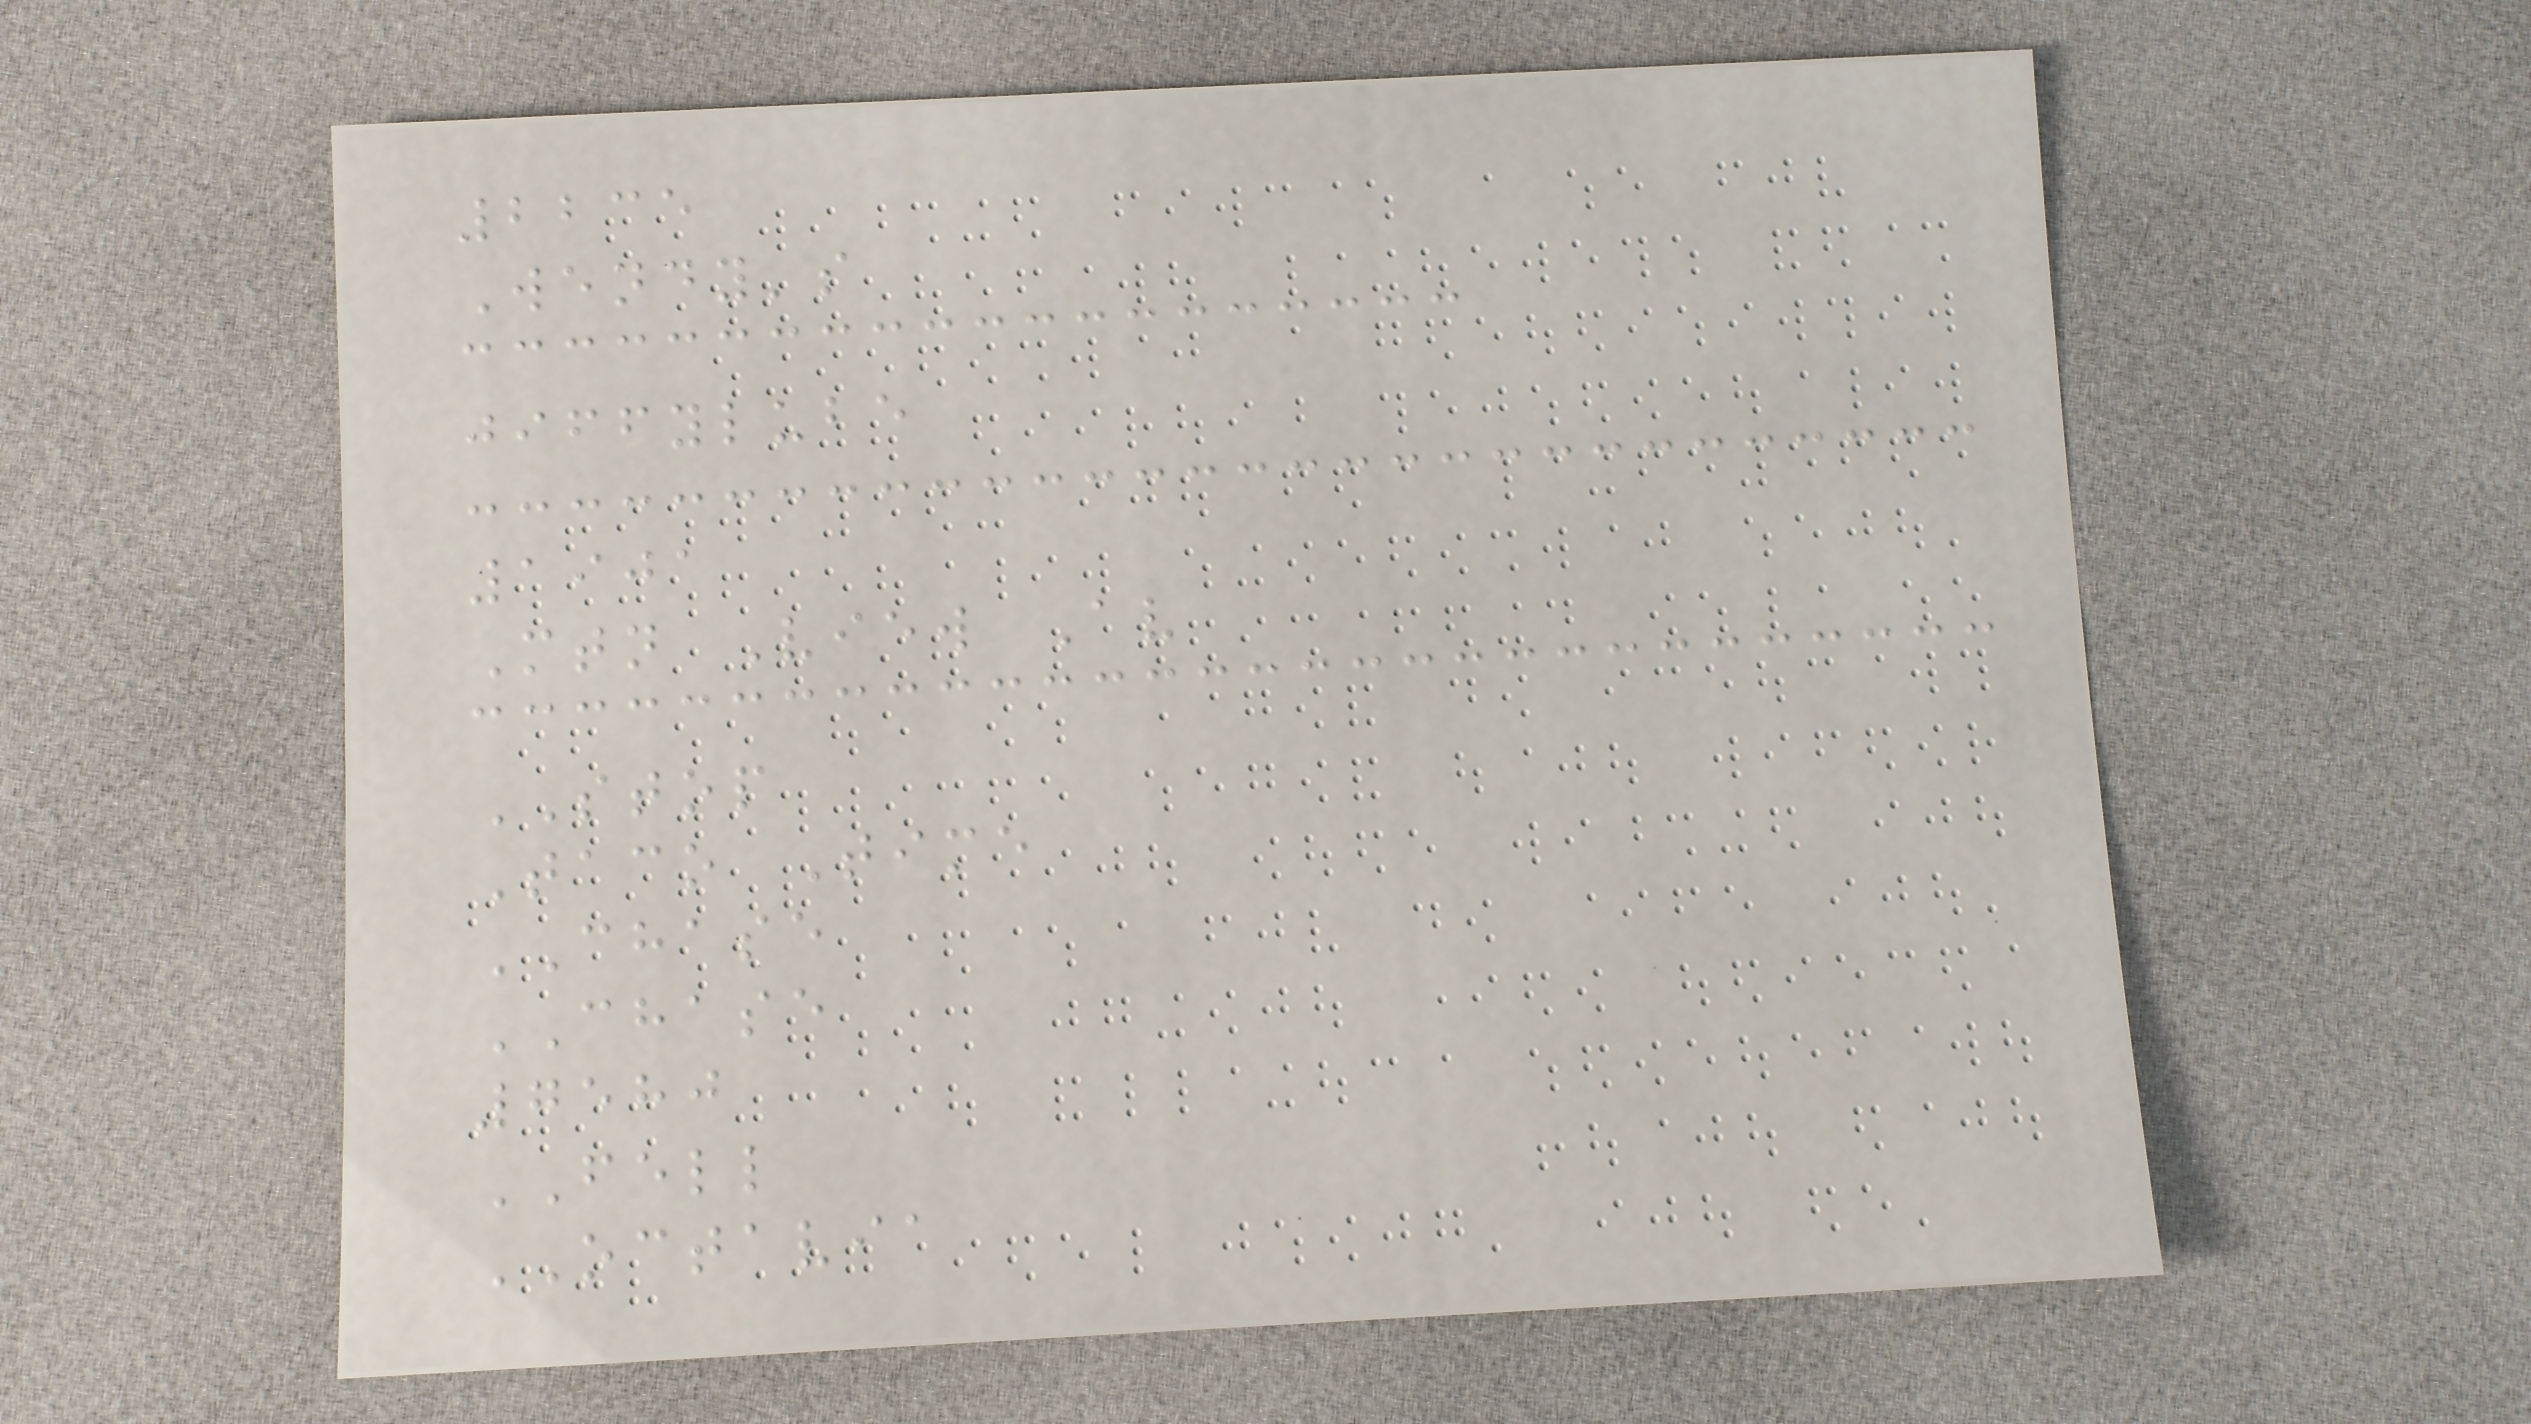2235
Wendy's
jiffylube
1901
Mtn View Av
STOP
Taco Time
CHASE
CHASE
7580
FELL
OCTAVIA
